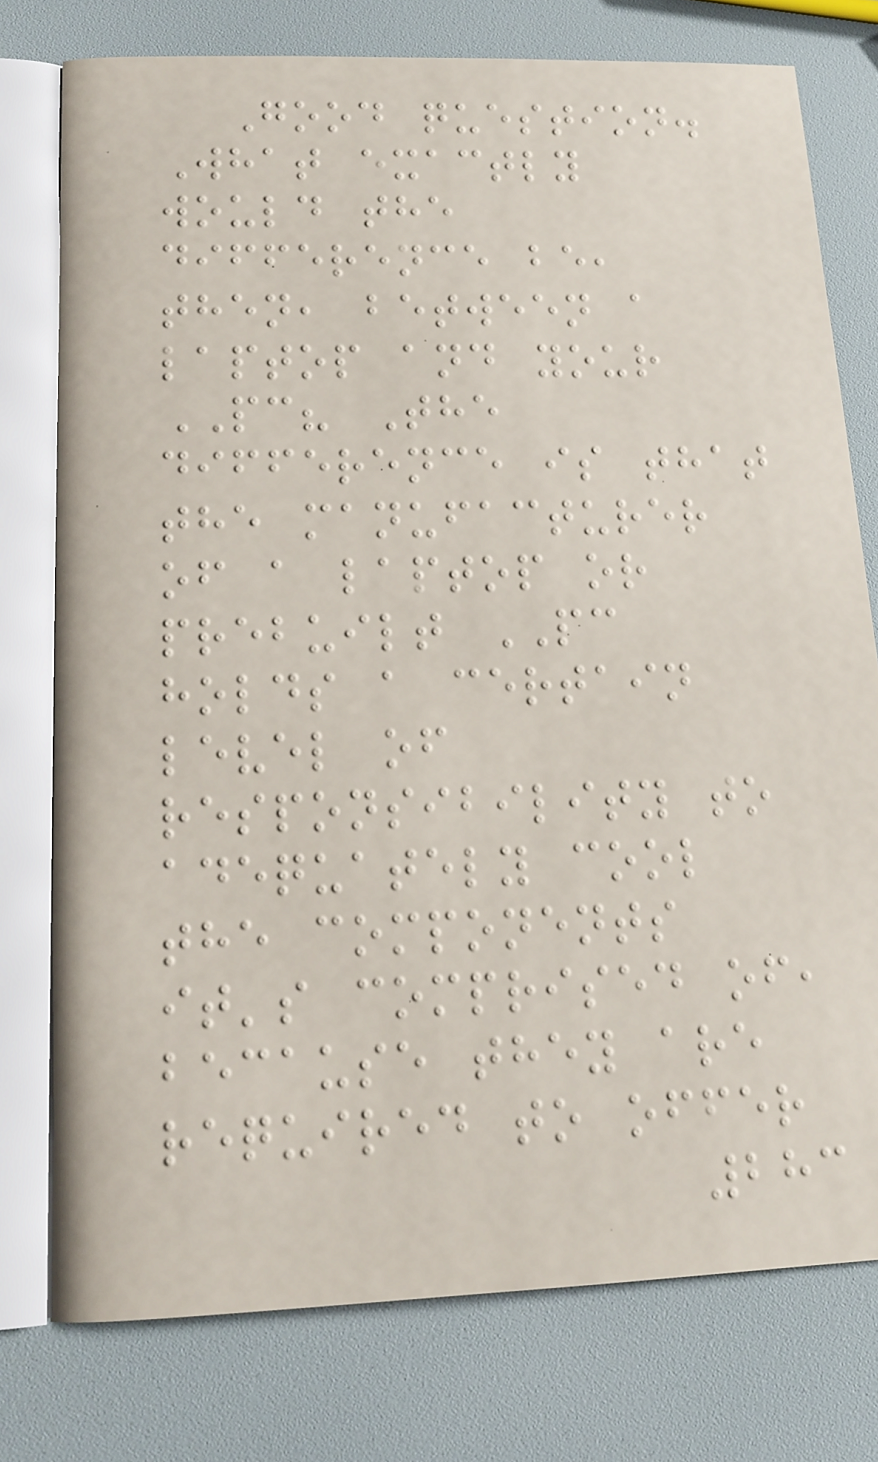Good question.
What exactly
would the
difference be,
then, between a
laptop and your
PC? The
difference is that
the manufacturer
of a laptop or
prebuilt PC
holds a certain
level of
responsibility to
adequately cool
the components
it's comprised of,
because they are
required to offer
283
